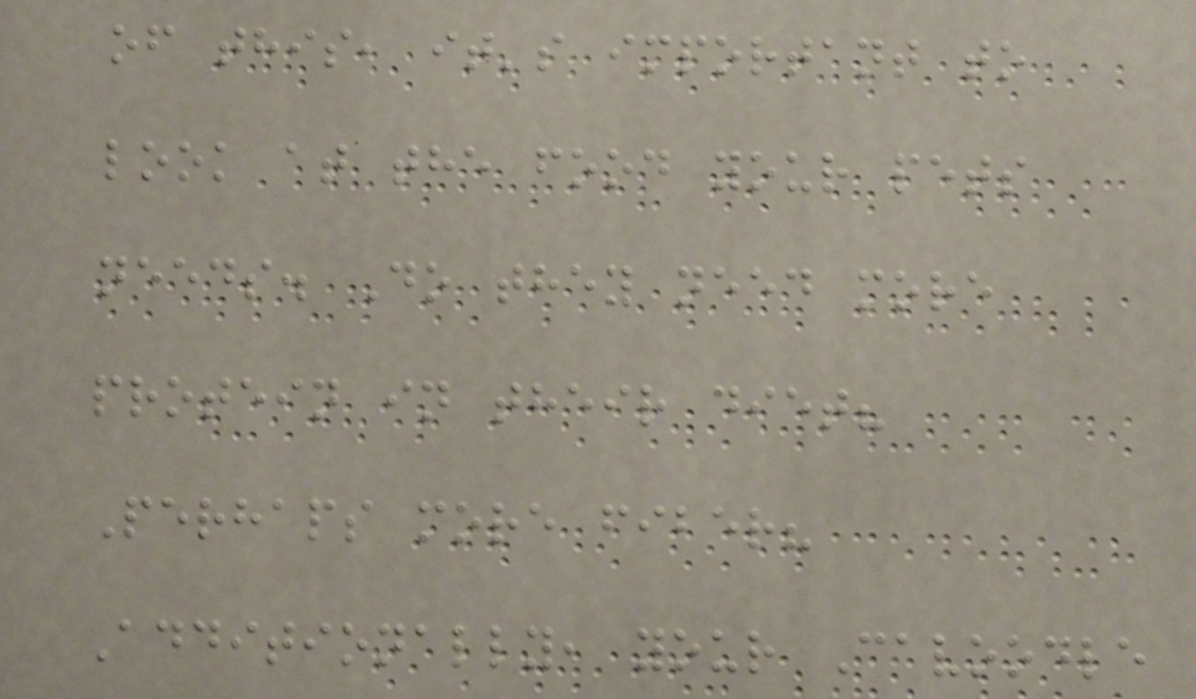of this, it's important to
look at the food your pets
needs. Do they need more
protein in their diet?
Perhaps more fiber?
Additionally, your Cavoodle
